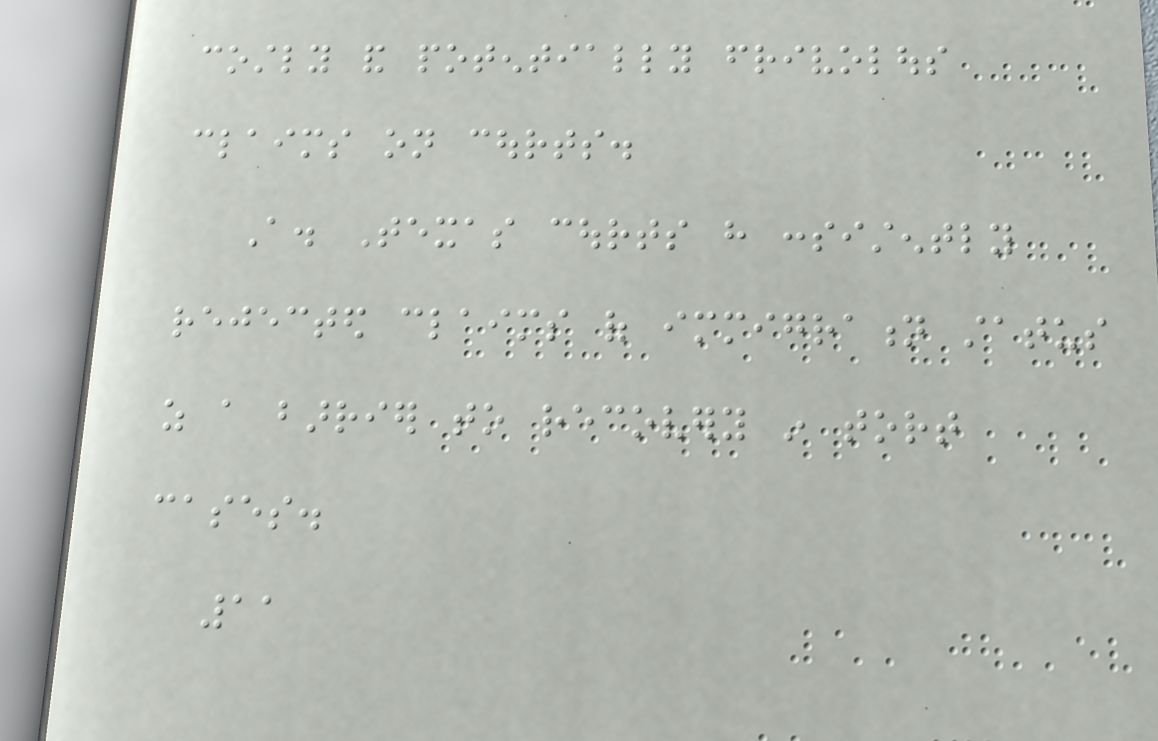costly and potentially frivolous
claims on courts.
A. Texas courts have consistently
rejected claims of immigration status
as a barrier to recovery in tort
cases.
11
